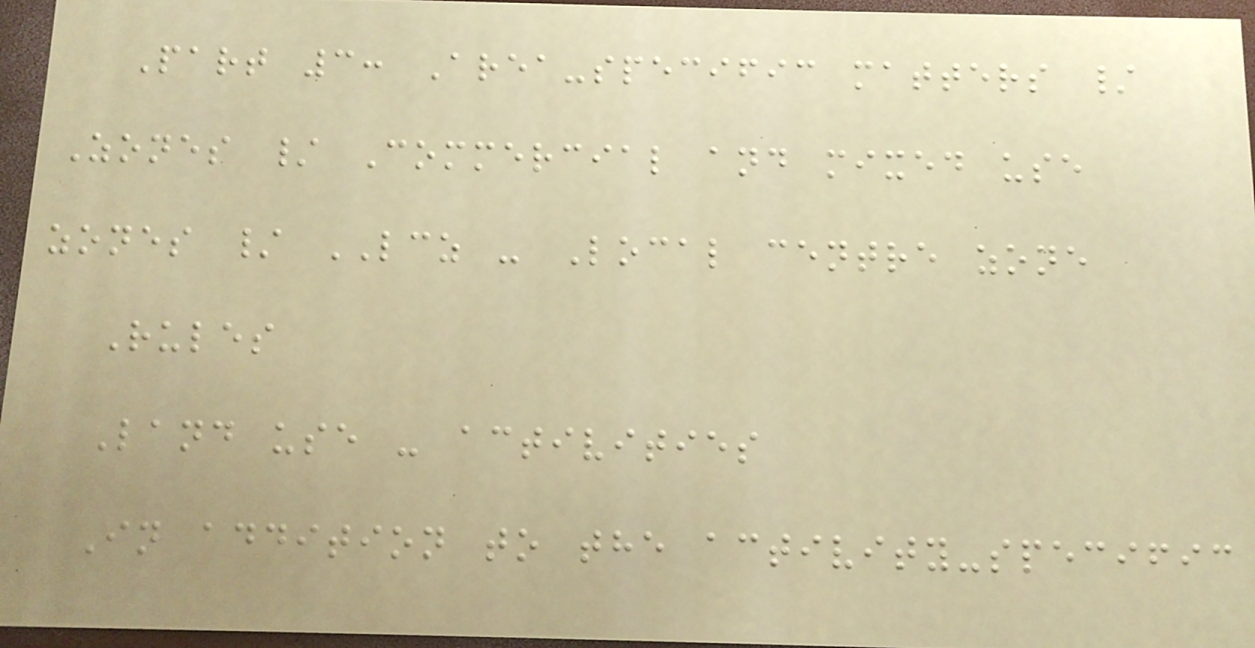Part 3: Area-specific matters /
Zones / Commercial and mixed use
zones / LCZ - Local centre zone
Rules
Land use - activities
In addition to the activity-specific
